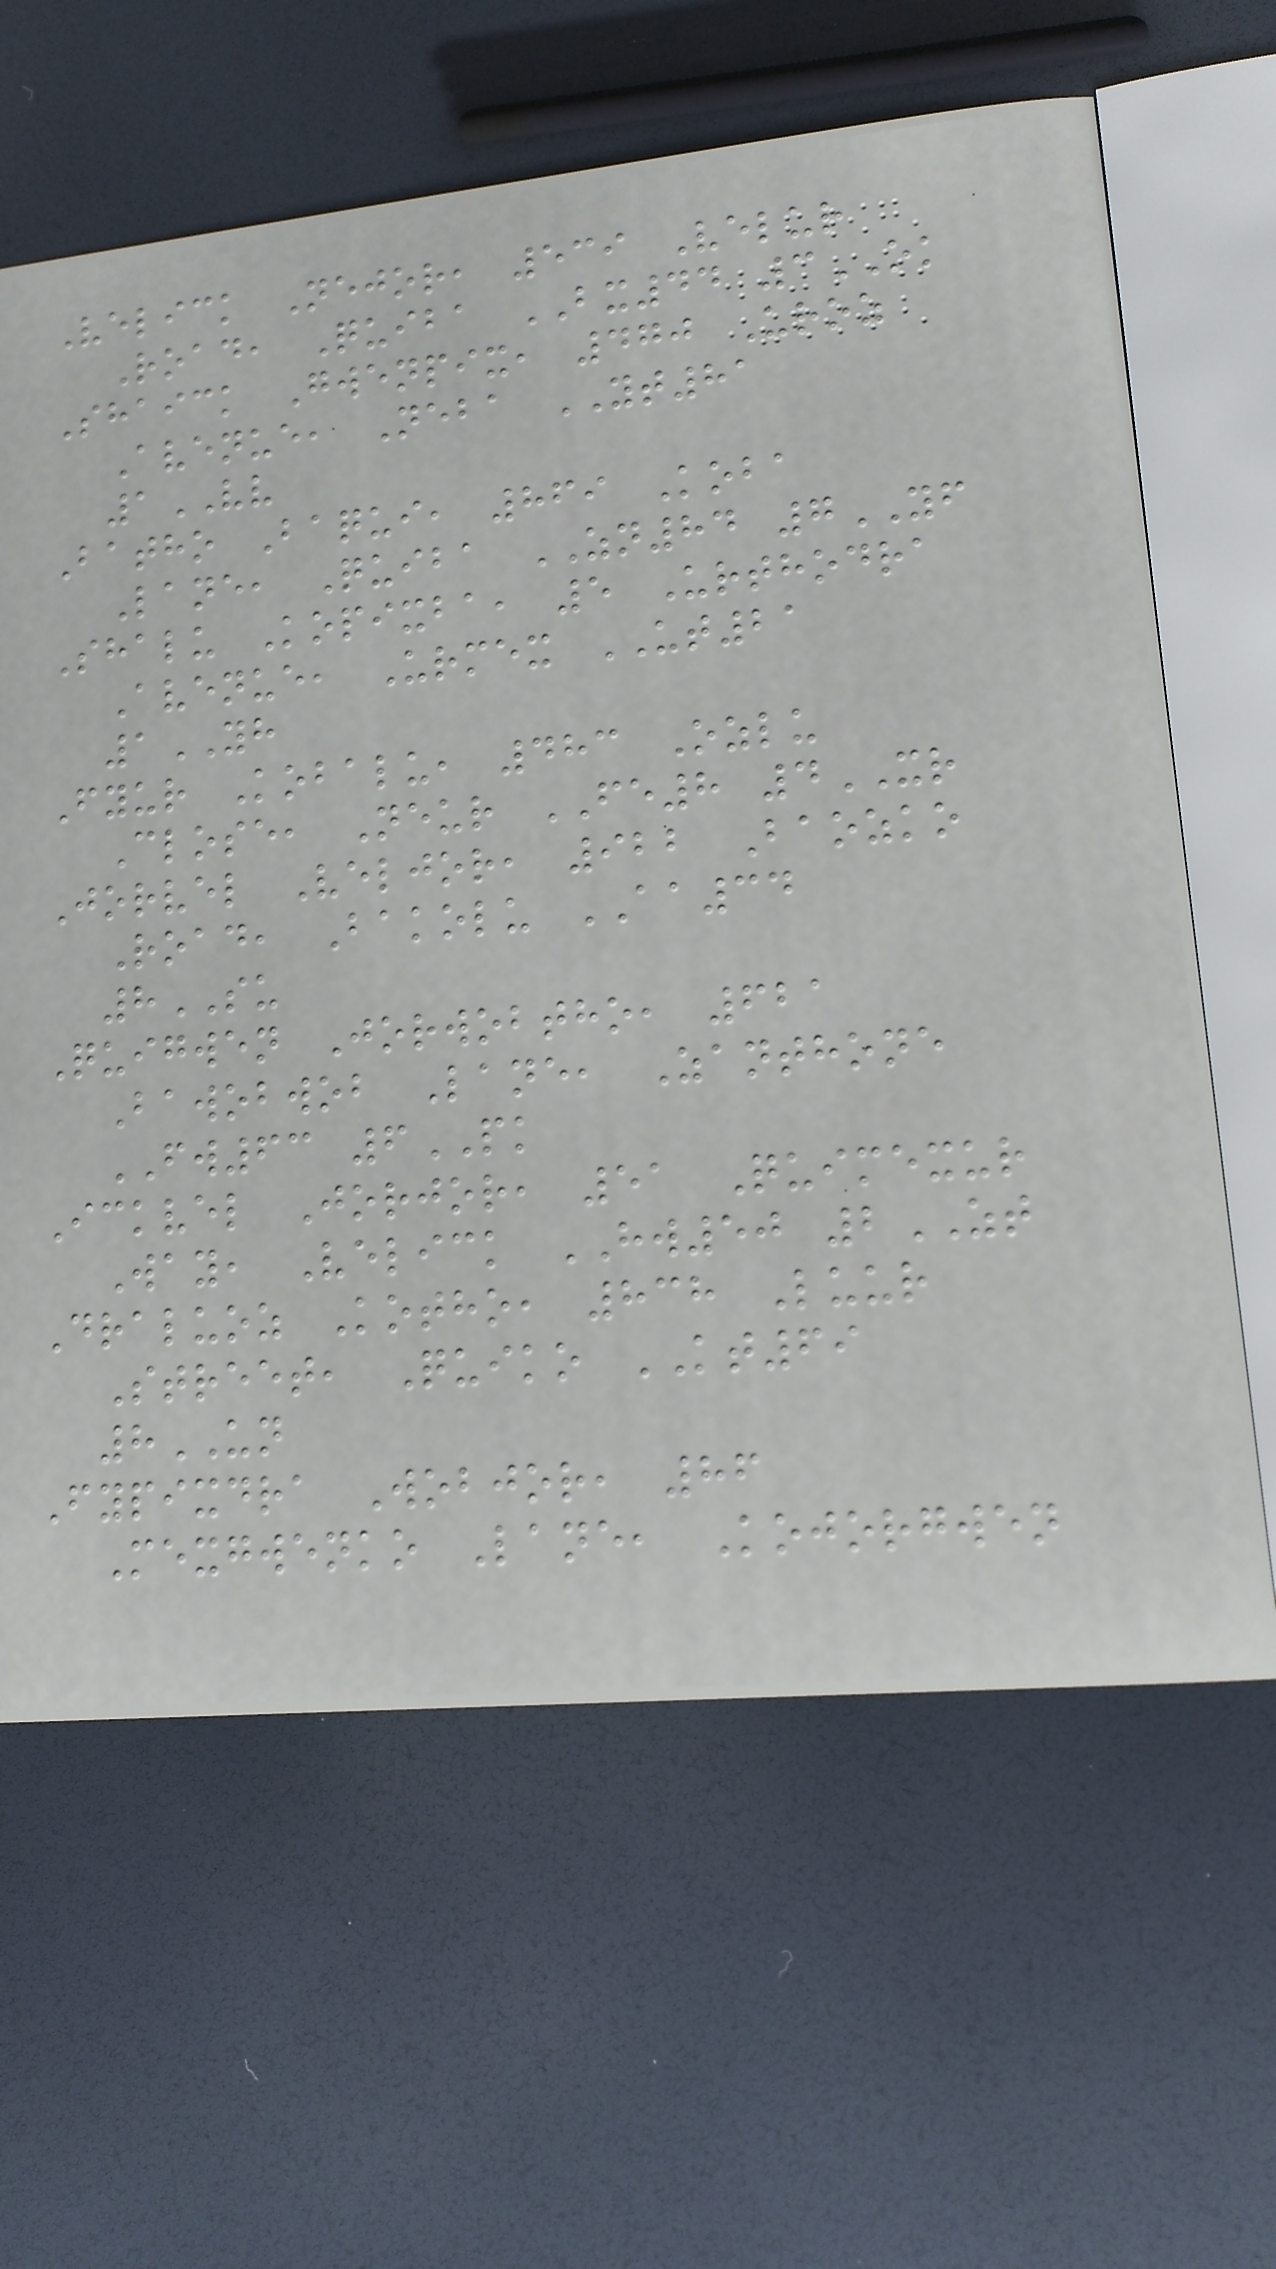Velick Nejor, 539 Velur
Road, Quiba BX44 3OK
Shaick Gwenpix, 470 Uroz
Avenue, Neba YT81
1VV
Batho Baqui, 869 Koba
Lane, Quiba ZN84 7YF
Shalu Kopixba, 5 Urthodra
Avenue, Urmex UT21
1YH
Fyur Kobalu, 483 Ozlu
Close, Neur FE8 4XR
Jorvel Veljor, 922 Baozko
Road, Bakolu AA34
8SU
Quigwen Jorwobtho, 621
Bawobwob Lane, Zanthone
FW63 6PK
Ickvel Jorjor, 51 Quimexur
Way, Velick HW50 2ZT
Draluoz Kotho, 838 Luur
Street, Quiko KT69
8UN
Fypixdra Wobjor, 86
Mexgwenko Lane, Kojorgwen
